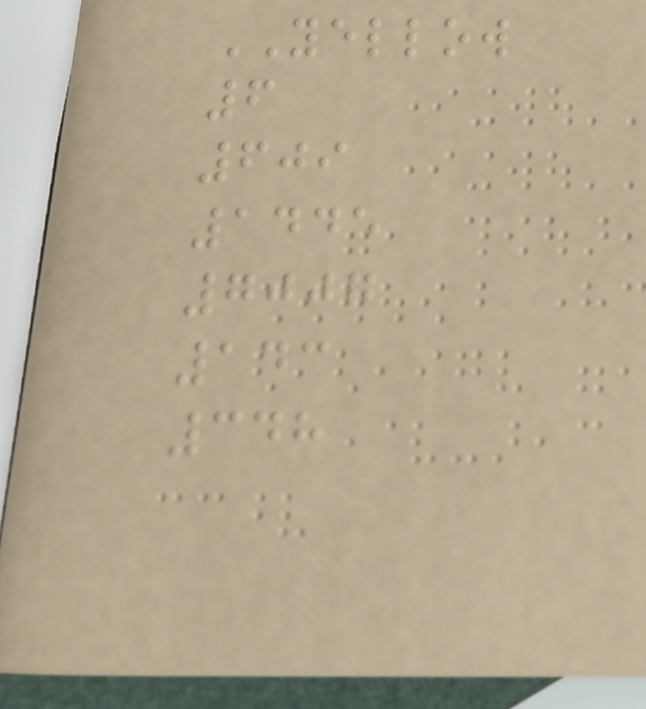YELLOW
6
609
1445
7007
143
348
